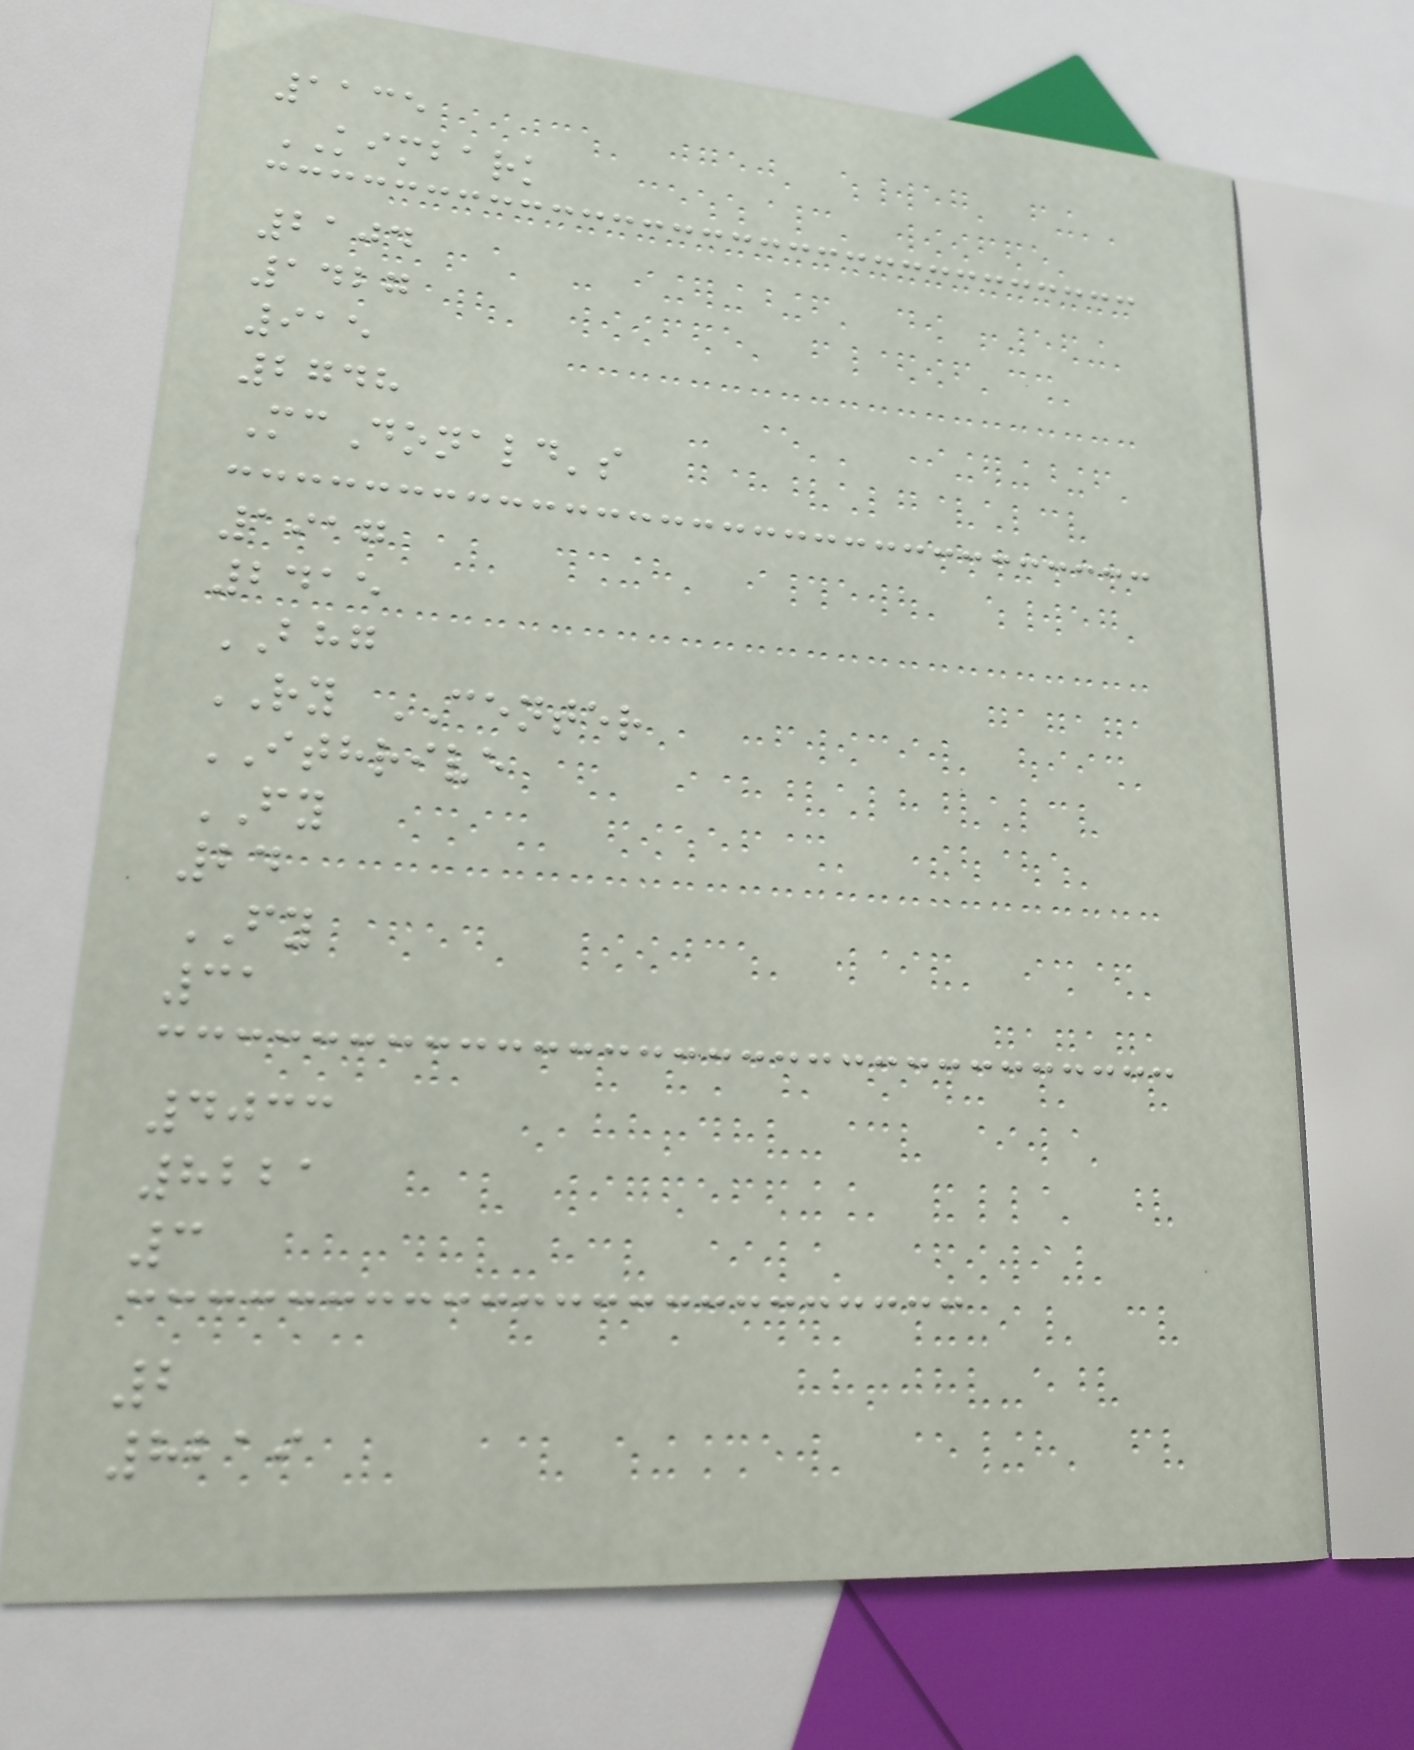1135
KIMBARK
2104
1427
915
2748
McDonald's
1917
2415
BHG
RY CENTER
ITHRIVE
FY
24
FY
31
4033
8221
3
2
8219
